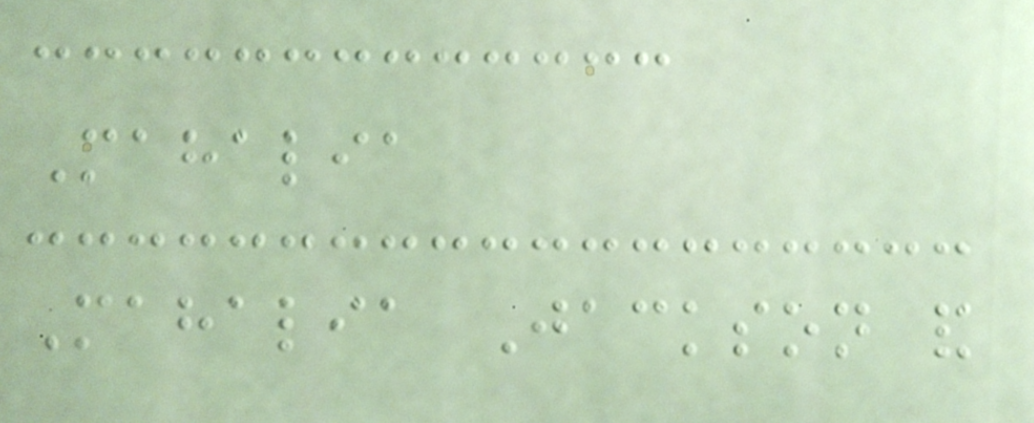Mahalia
Mahalia Jackson and
